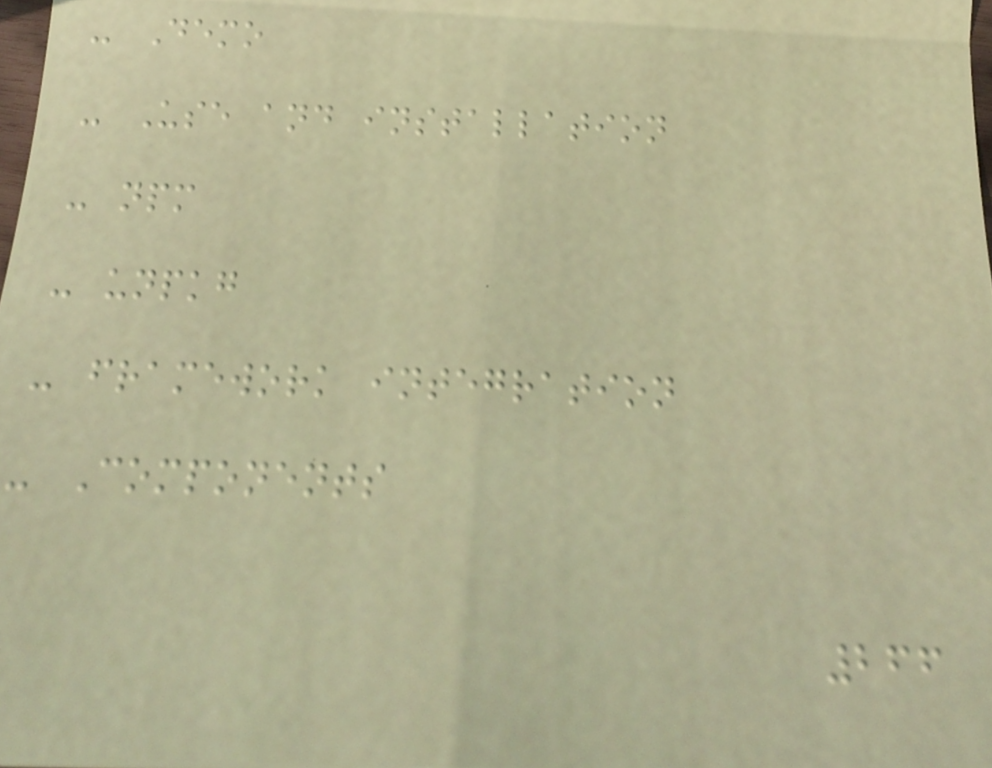- Demo
- Use and installation
- npm
- unpkg
- framework integration
- Components
266
